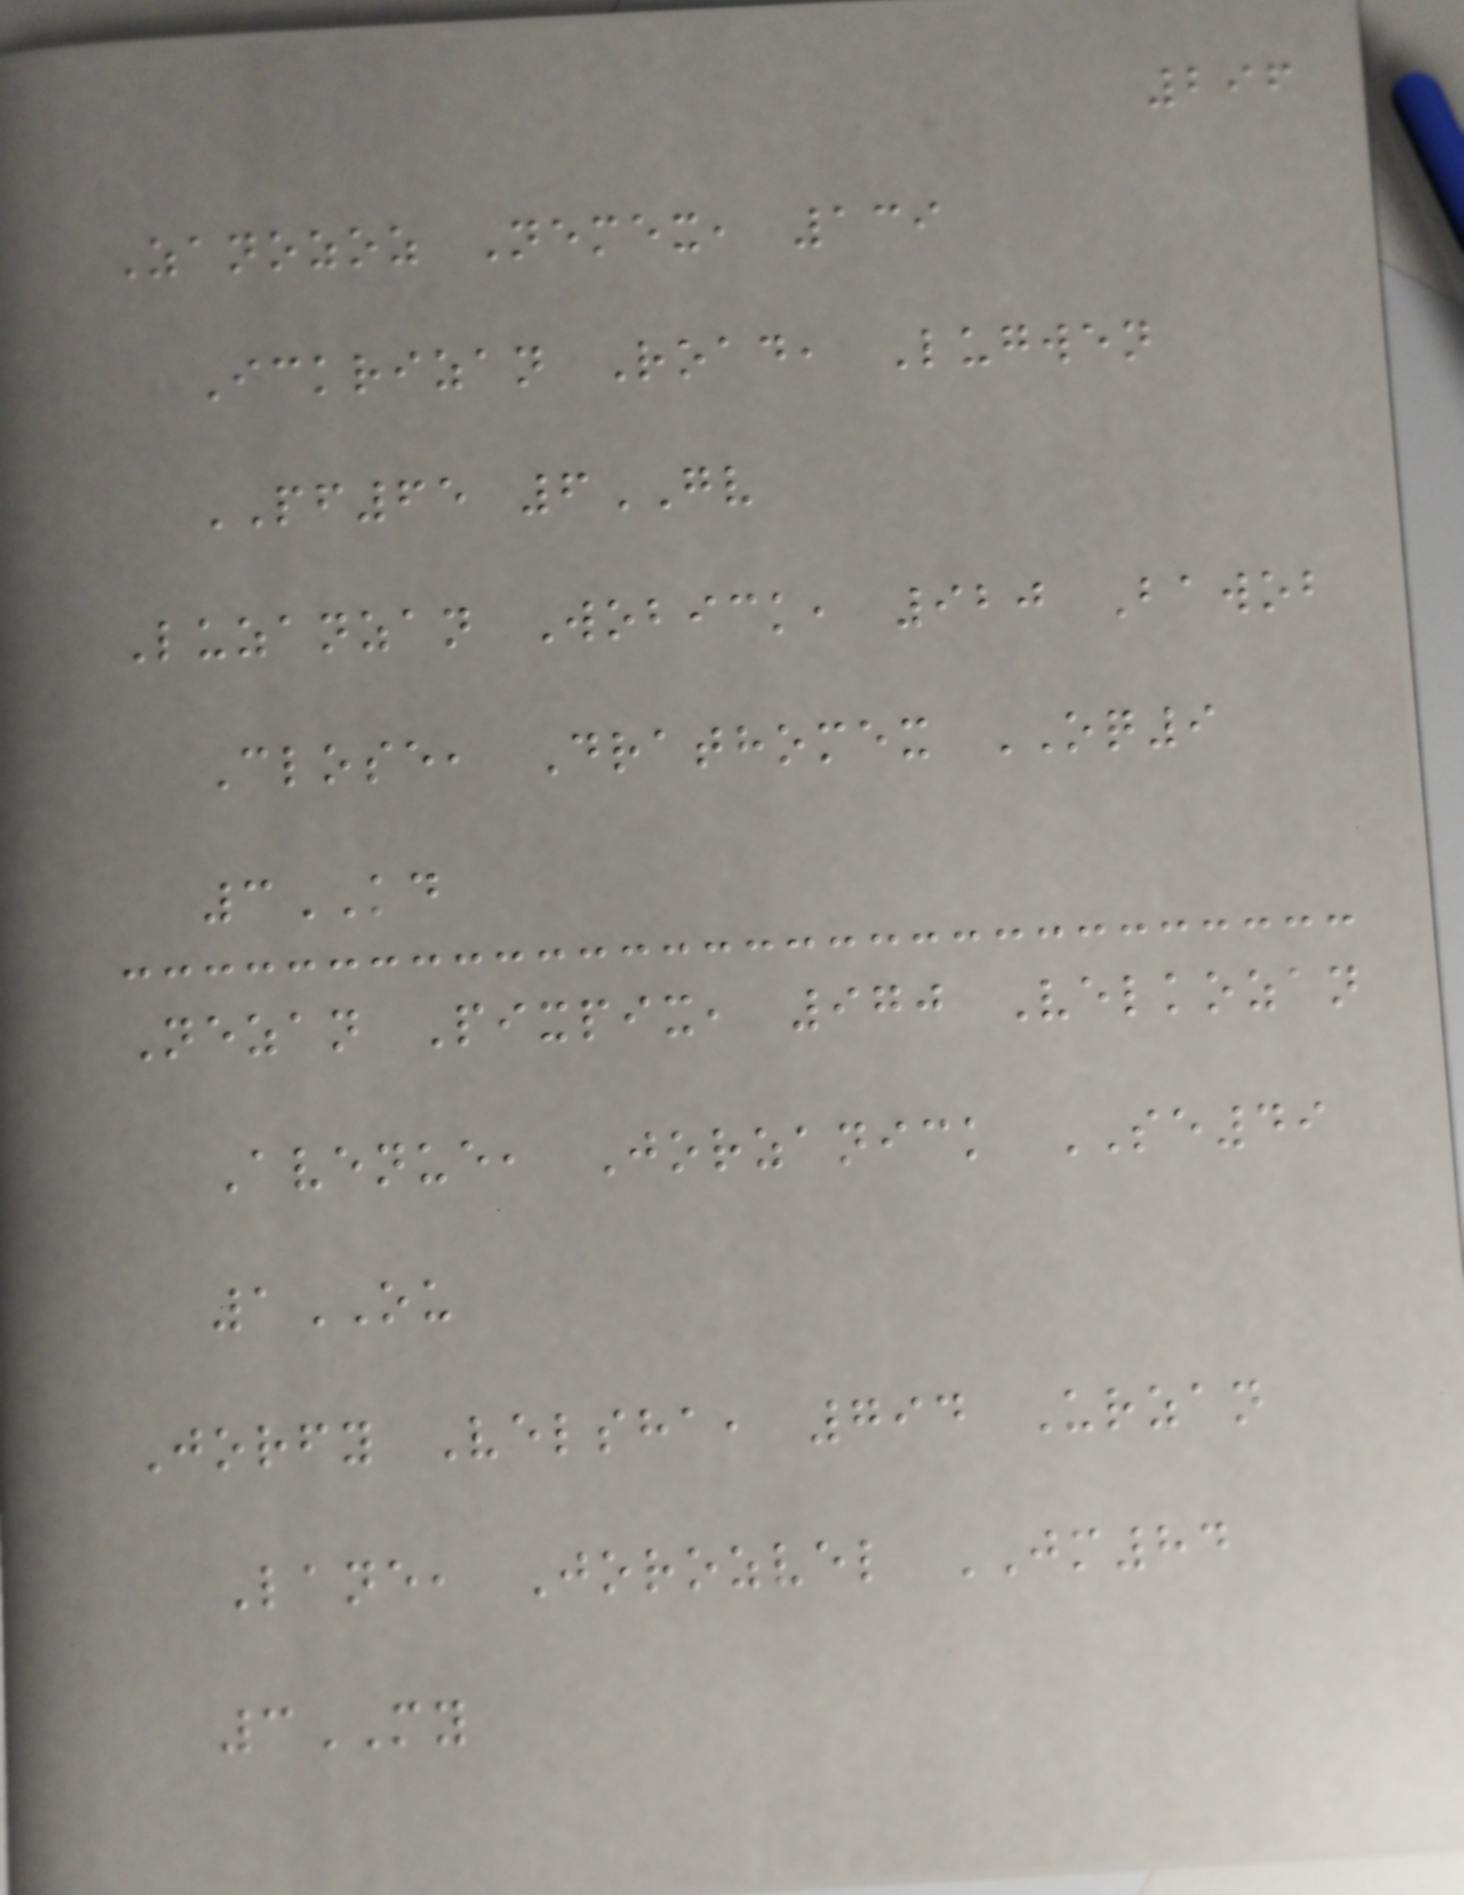296
Zanozoz Nemex, 139
Ickrizan Road, Lugwen
PF65 6GV
Luzanzan Wobick, 920 Bawob
Close, Drathomex OQ9
3KD
Nezan Pixpix, 970 Velkozan
Avenue, Jorzanick SE49
1OU
Jorfy Velsha, 794 Urzan
Lane, Jorozvel JM84
3MY
